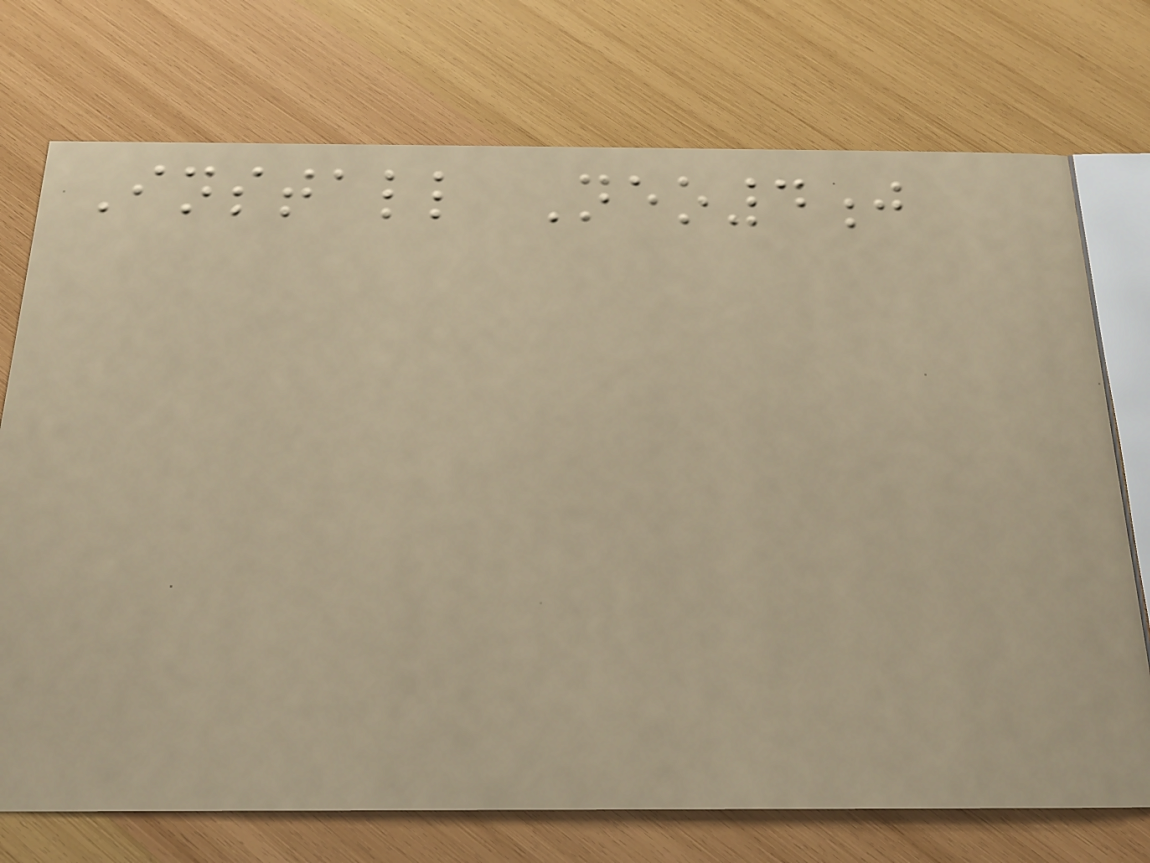Install Neo4j
